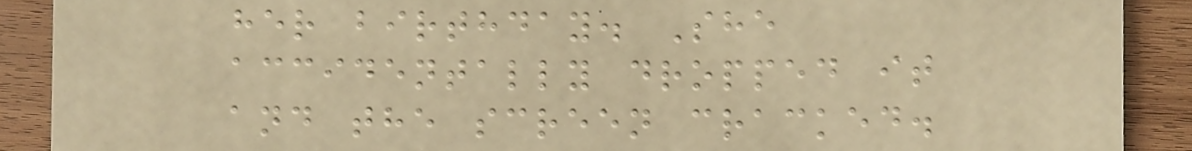her birthday. She
accidentally dropped it
and the screen cracked.
